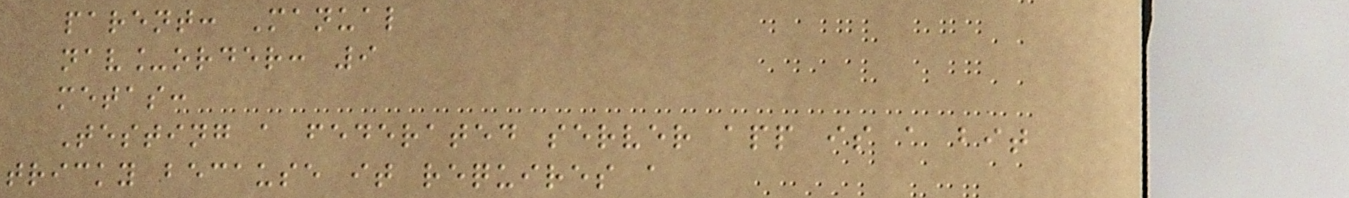parent: Manual
nav_order: 9
metas:
Testing a federated server app is a bit
tricky because it requires a
